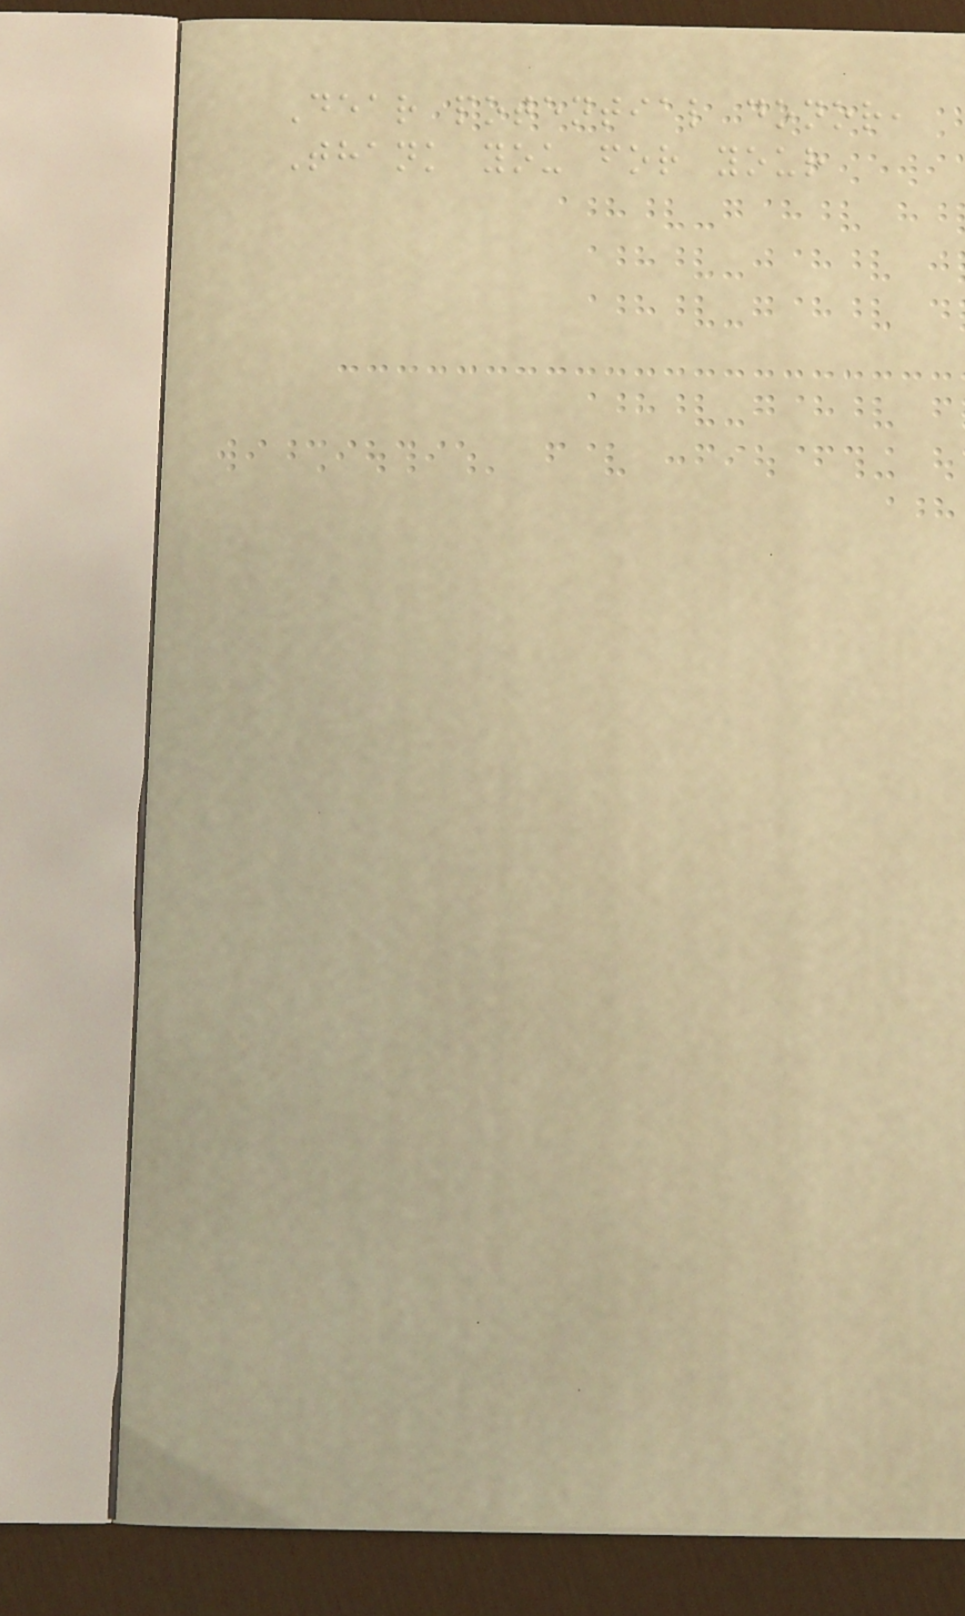Dear potential donor,
Thank you for your
